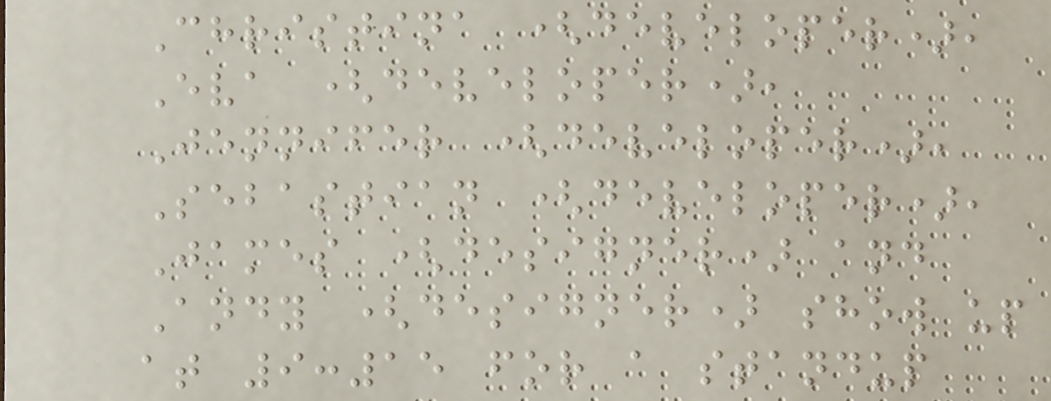Christina (developer),
Eva (developer),
Jennifer (developer),
Sebastian (developer),
James (designer) and
Andy (designer) show up
at 9:15 for a standup
